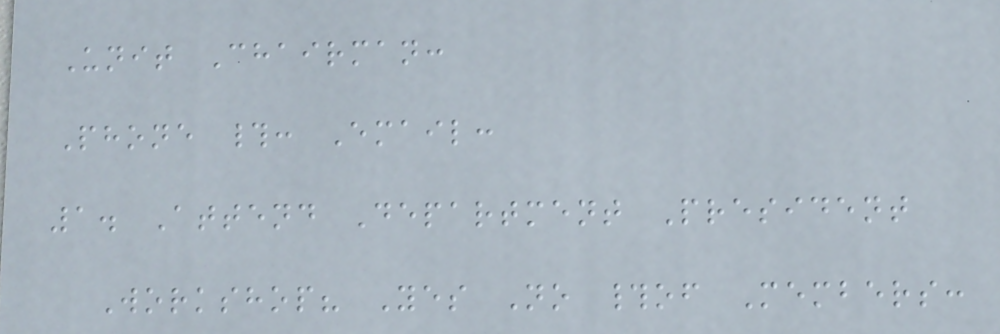Unit Chairman:
Phone #: Email:
1. Attend Department President
Workshop? Yes No #of Members:
